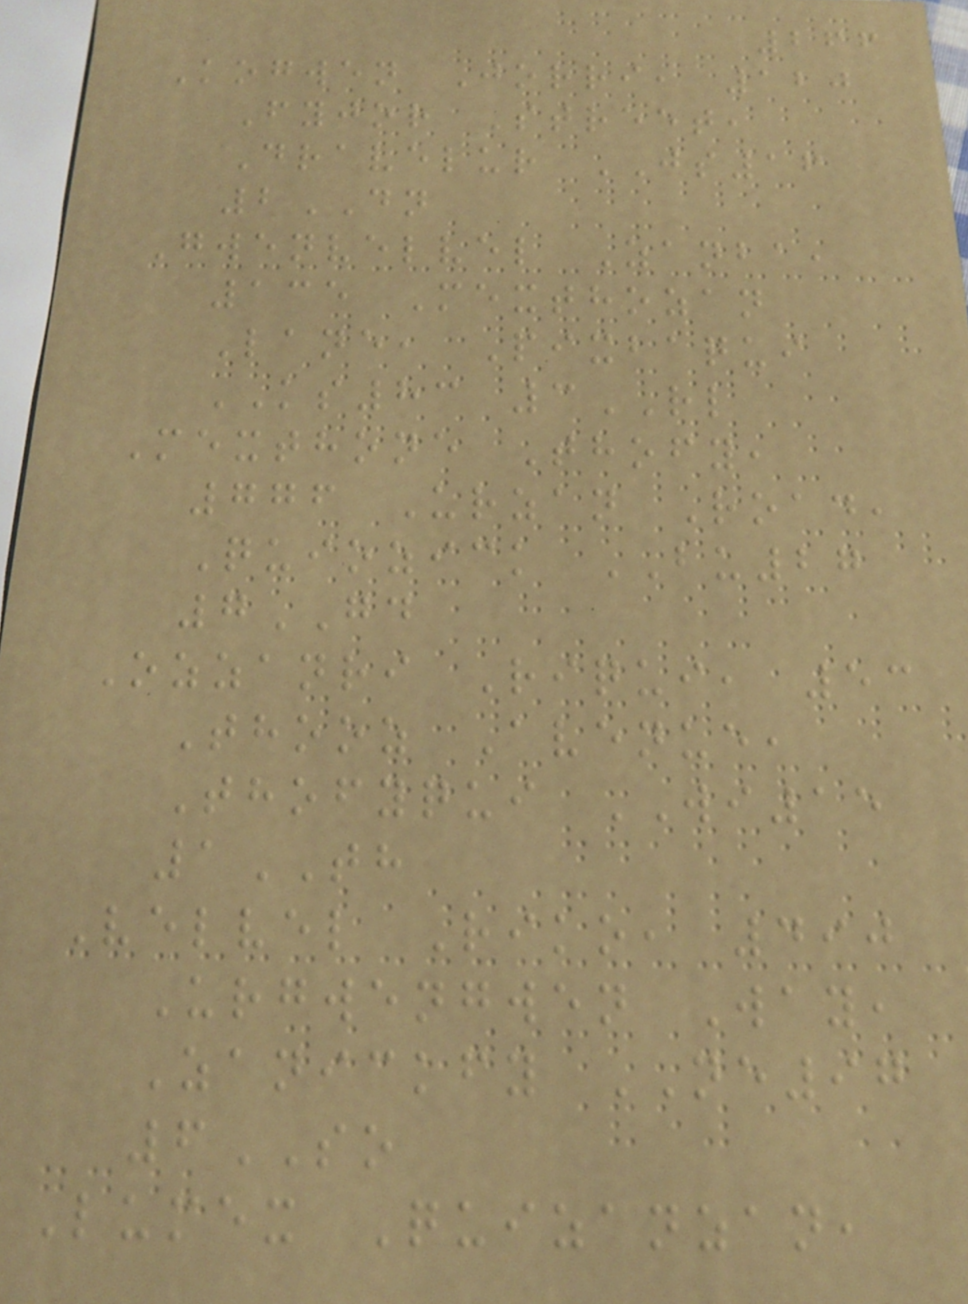266
Kogwen Jorri, 120
Fyjor Street,
Dravelur JS16
2DN
Gwenvelvel Zanba,
135 Mexthozan
Lane, Pixbaqui
KS83 3RL
Mexthone Thofy,
776 Urzan Road,
Quiozick BU27
7GD
Ozzanri Riqui, 53
Thooz Avenue,
Thofyqui WI15
1TH
Velvel Riko, 490
Urgwengwen Way,
Zanickfy NE97
6SO
Lumex Quizanzan,
